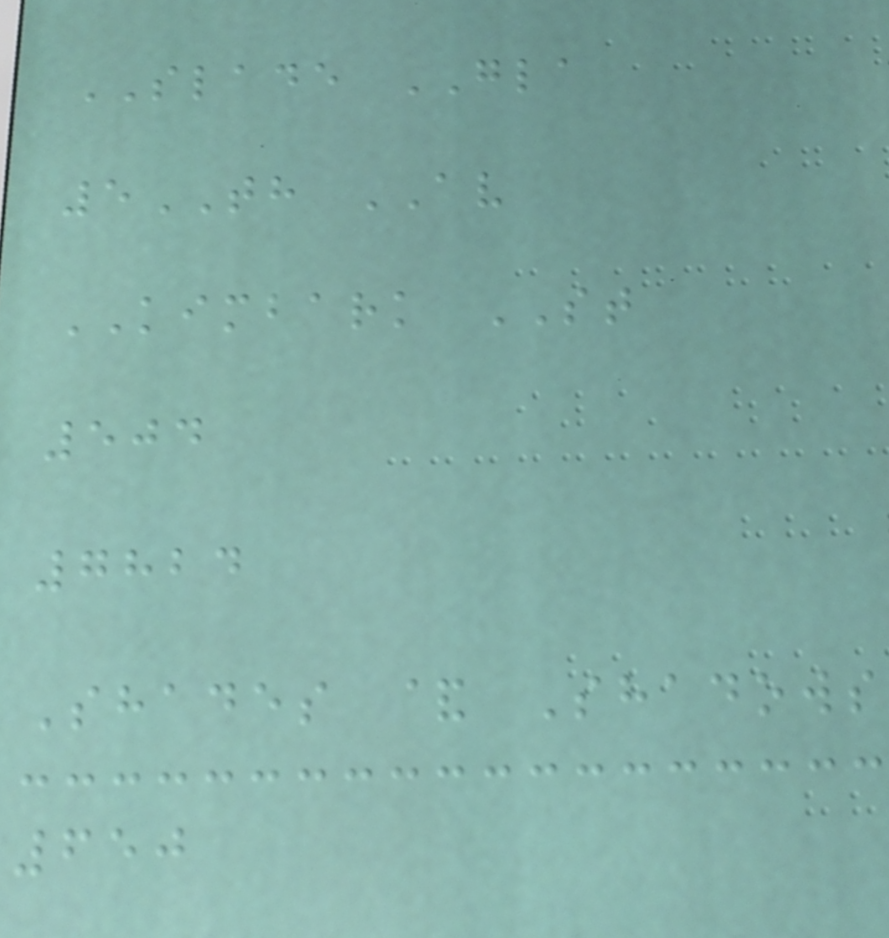SLADE GLA
5TH AV
KIMBARK ST
504
7824
Shades & Shadows
650
